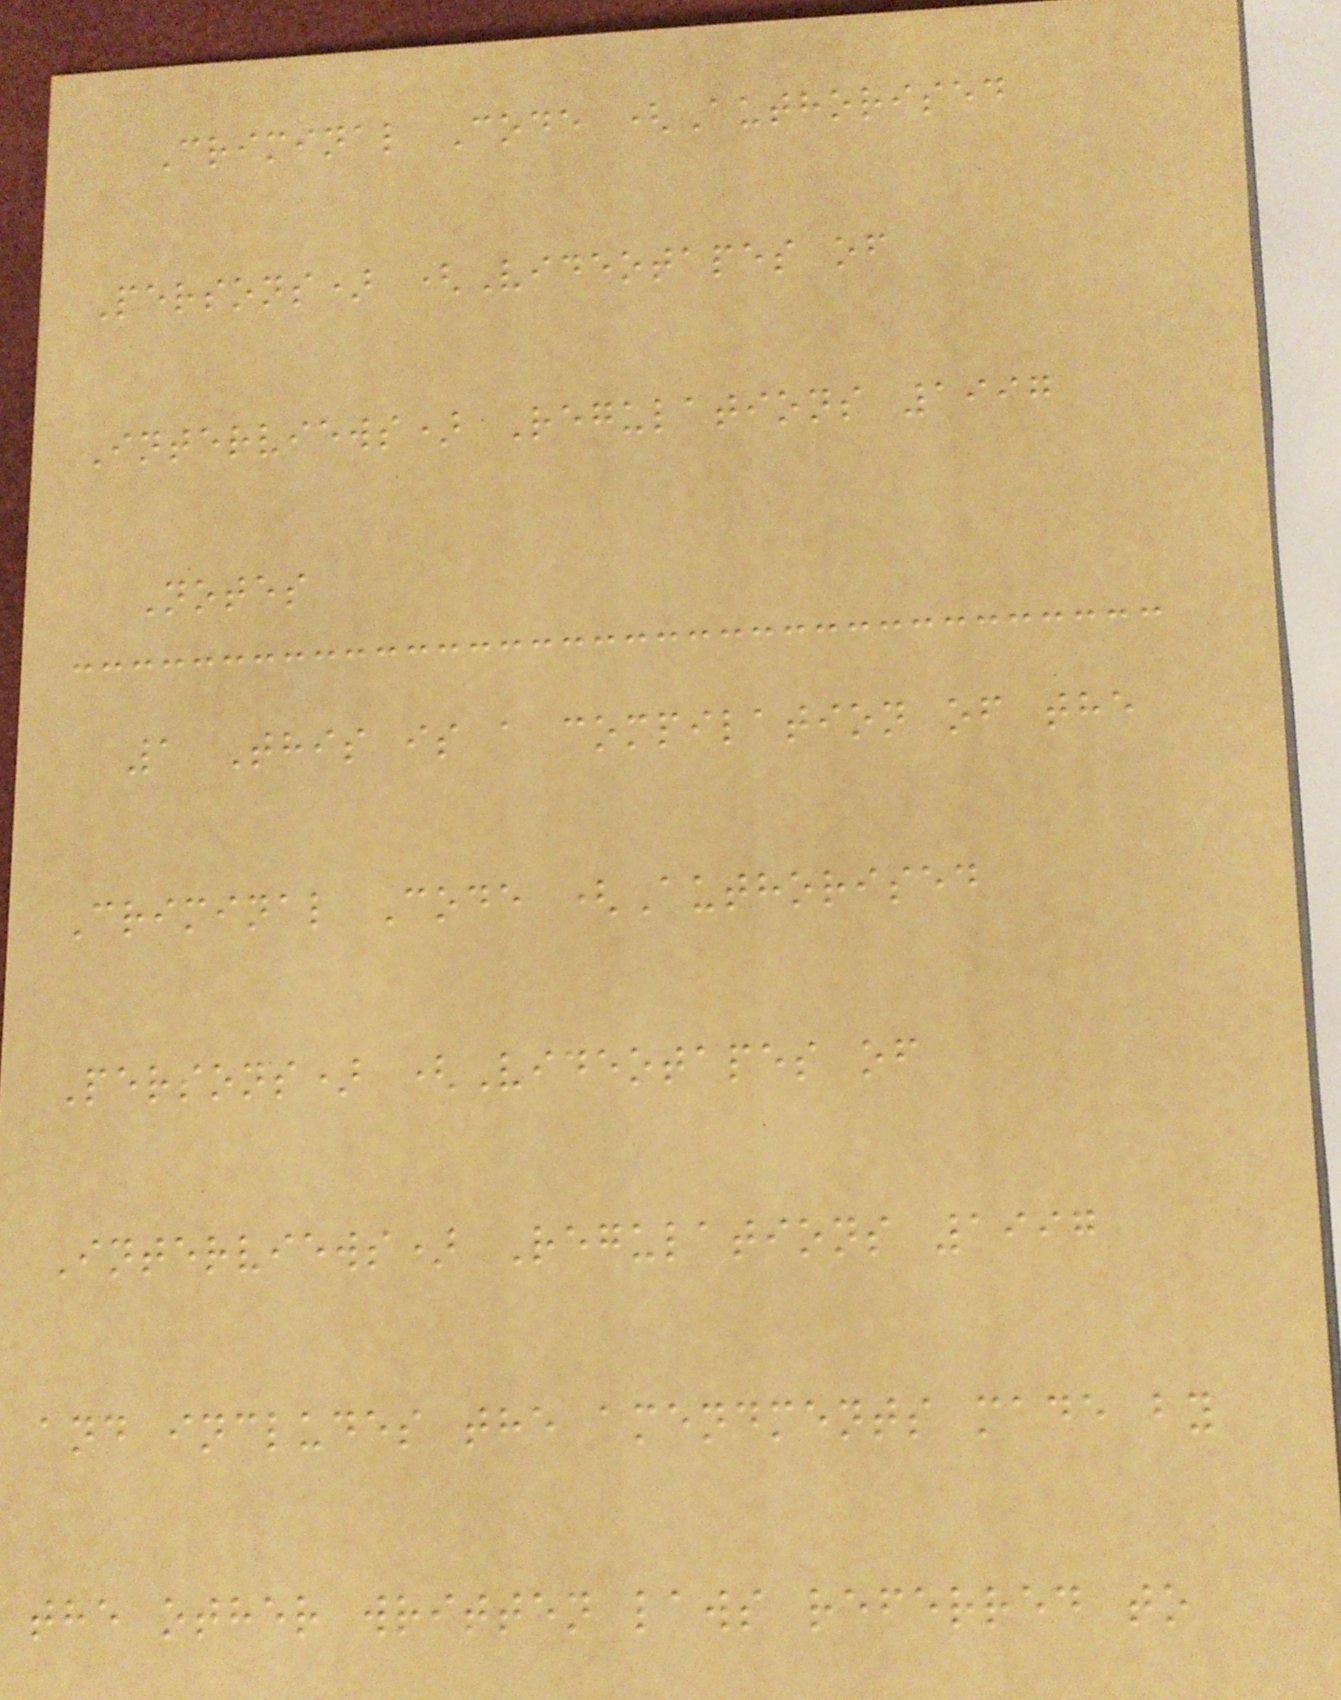Criminal Code (Authorised
Persons) (Videotapes of
Interviews) Regulations 1997
Notes
1 This is a compilation of the
Criminal Code (Authorised
Persons) (Videotapes of
Interviews) Regulations 1997
and includes the amendments made by
the other written laws referred to
